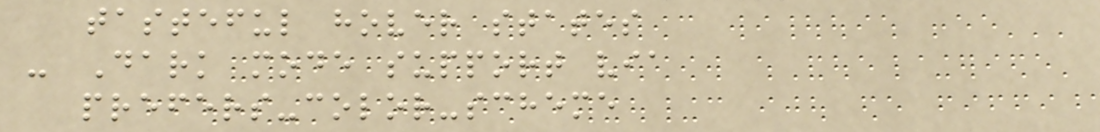tasteful hover states
- Dark mode support via
prefers-color-scheme
